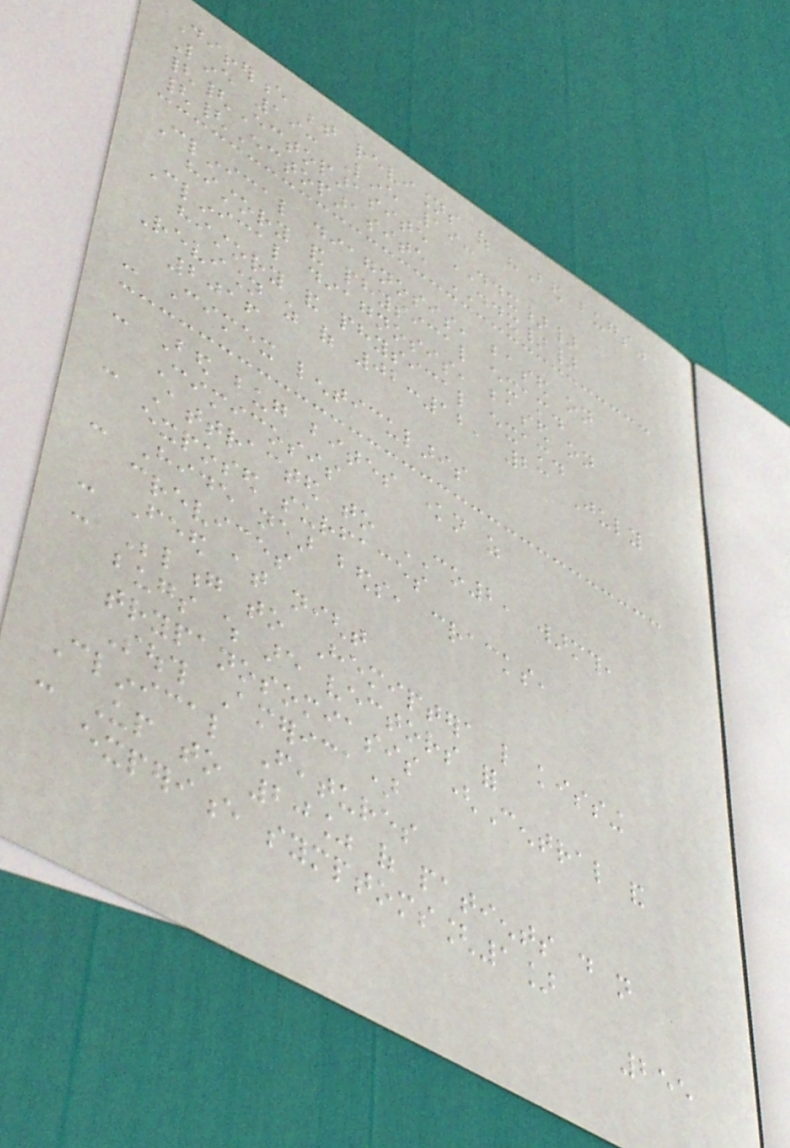Difference between revisions of "Bed bugs"
Line 19: Line 19:
{{Ectoparasite DDX}}
{{Ectoparasite DDX}}
Clinical diagnosis, based on
history and physical exam.
Clinical diagnosis, based on
history and physical exam.
Revision as of 02:12, 23 July
2016
- Cimex lenticularis
- Bed bug bites known as
Cimicosis
- Attracted to CO2, warmth,
exposed surfaces
- Hide near beds, cracks,
crevices
- Feed at night
- Belong to Hemiptera like kissing
bugs which are vectors for
trypanosomiasis (Central and
South America)
Clinical Features
- Up to 20% of patients do not
experience symptoms[1]
255
